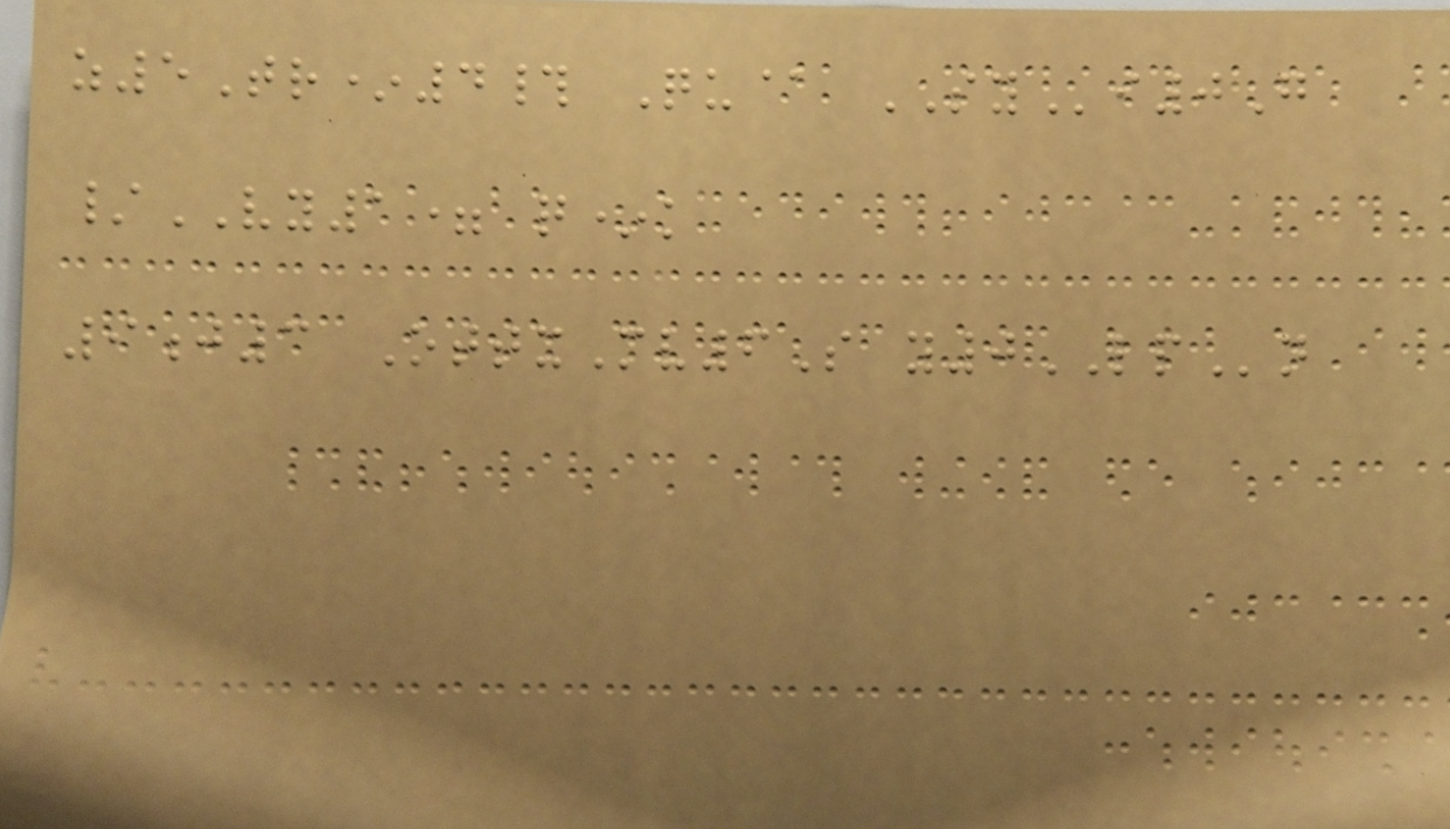z5Tr*4# Qu@ SYi0G
/VY1= q*k
9j3 OttxMv6S y0LPn
